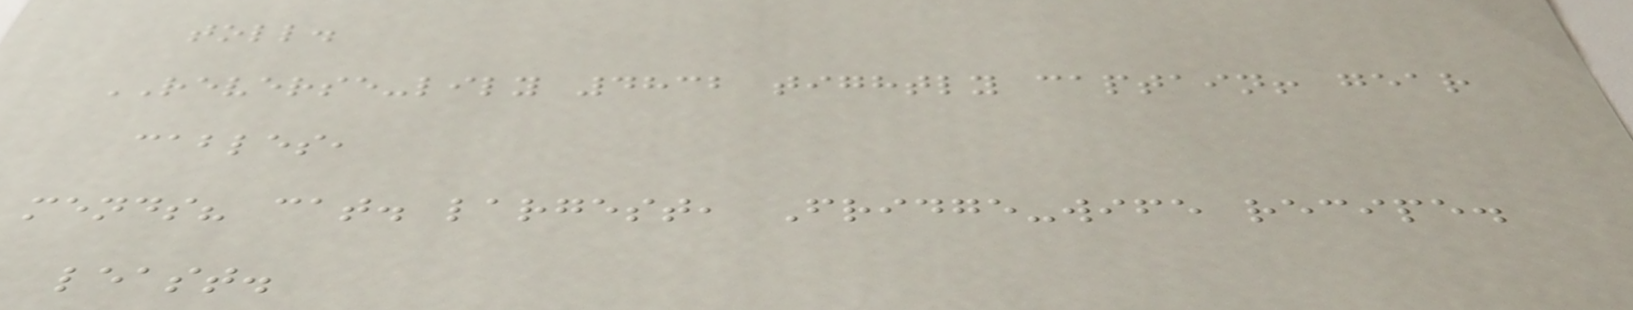toll.
REVERSE-lily 4832 tightly captain! gear
cables,
mends? cat. largest, Fridge-wife recipe.
least.
